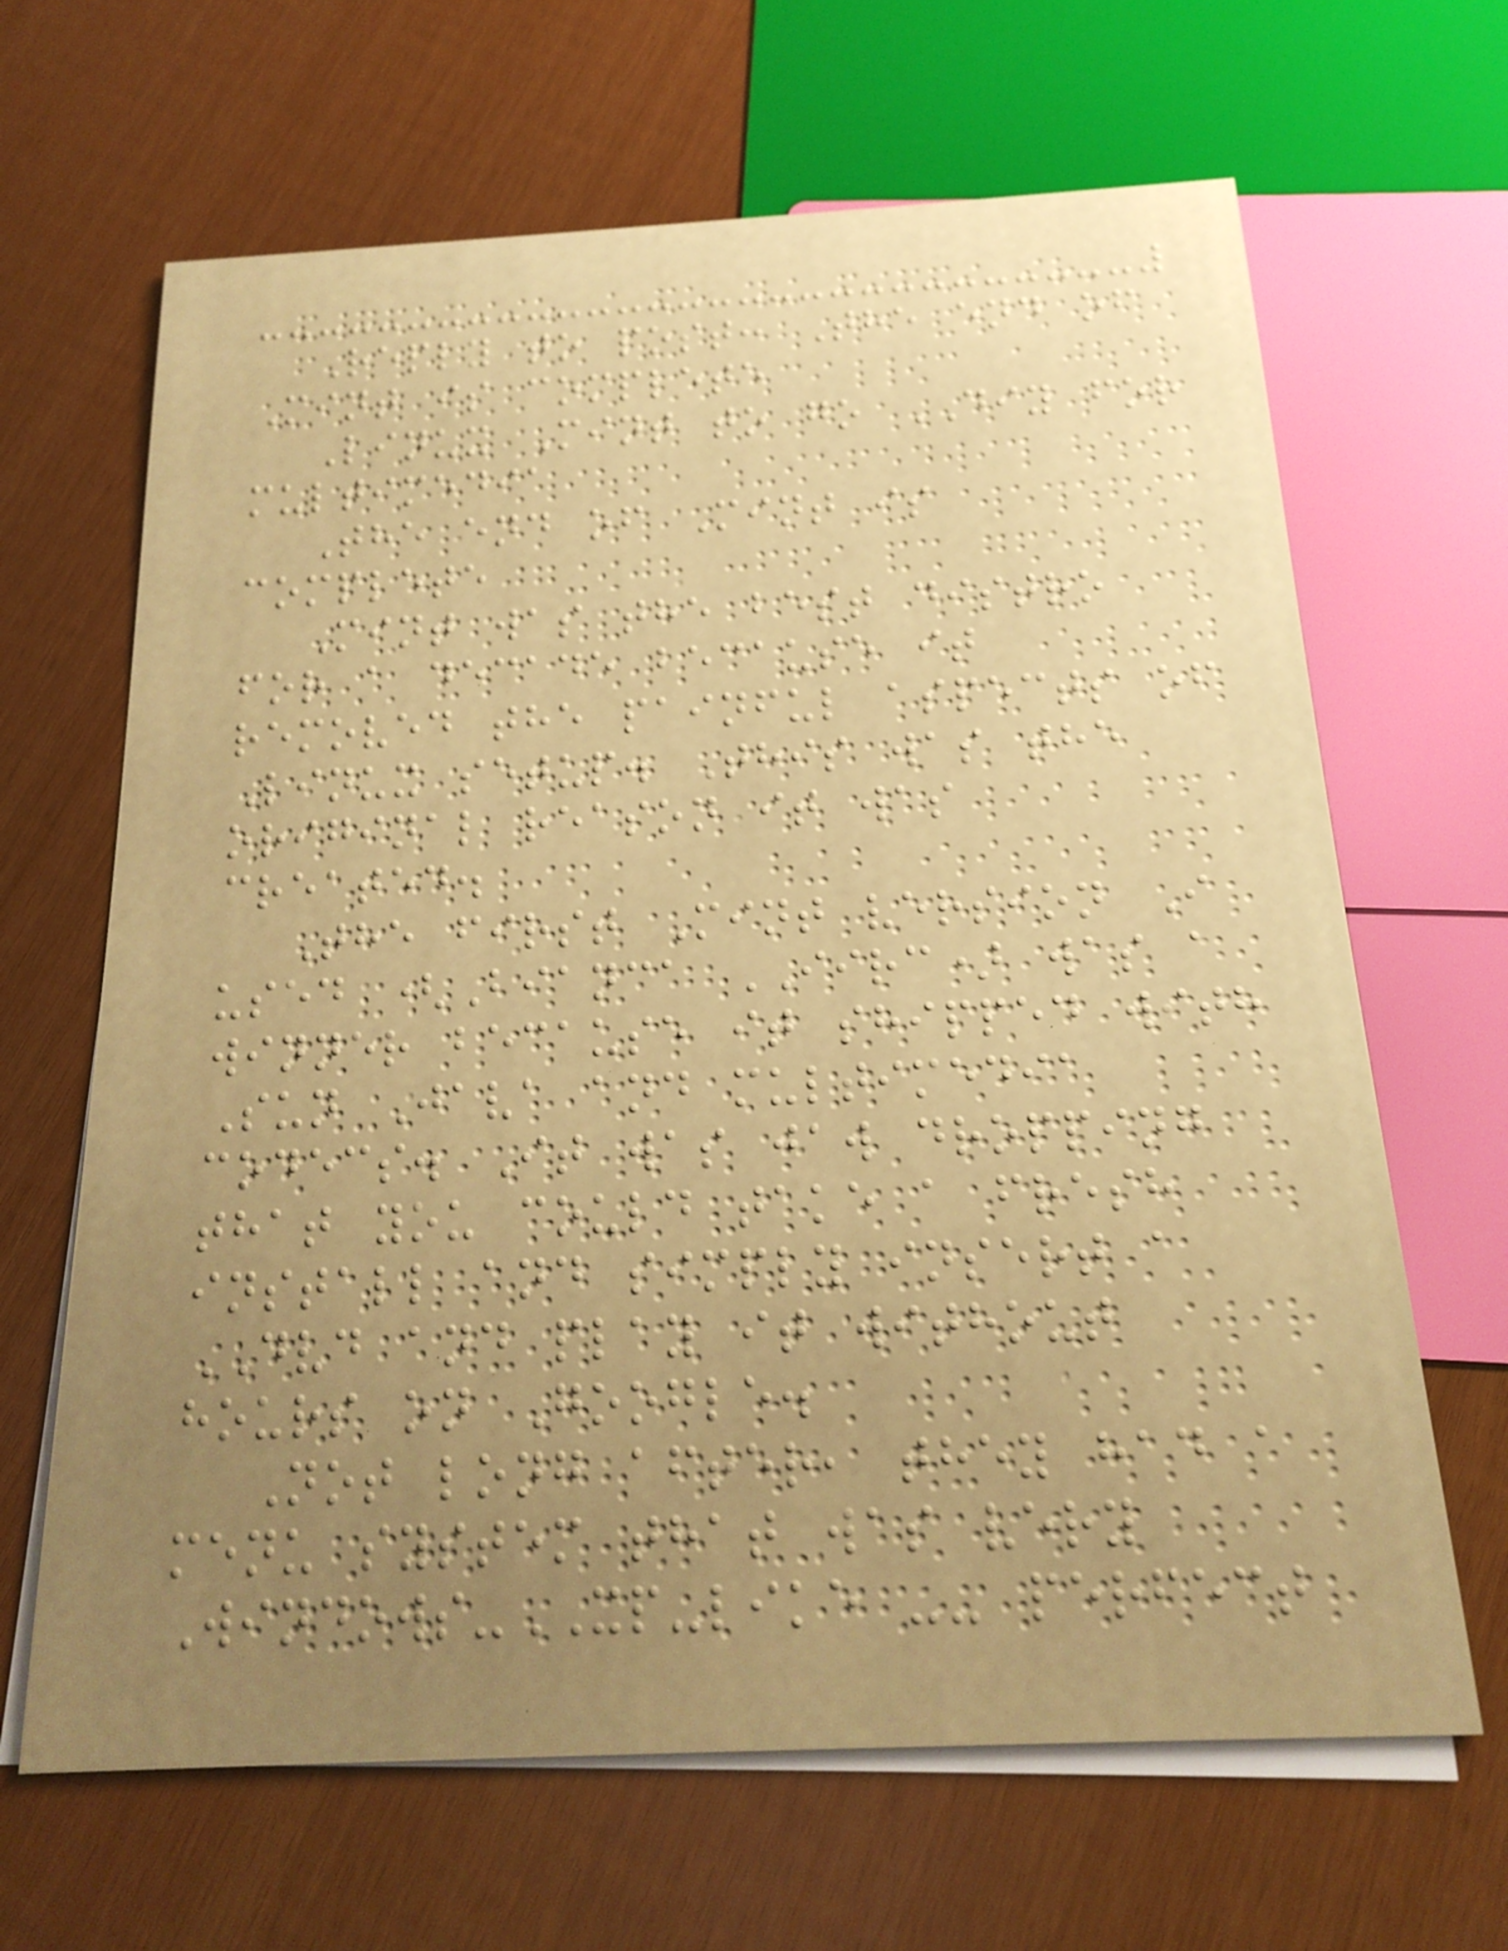Reply to post: The end of
Mint is complete
Linux Mint to go DIY for
multimedia
The end of Mint is
complete
Mint was the best distro
for a decade because it
removed the painful aspects of
Linux setup. This was the
original reason it was
created.
The first Mint version I
used (Bianca IIRC) was a
winner because it shipped with
Sun Java and multimedia
codecs. It was jaw dropping
that you could take a fresh
install and simply insert a
DVD and play it without
hours on Google.
Not long after, they had a
menu system that was very
Windows-XP-like -- perfect
